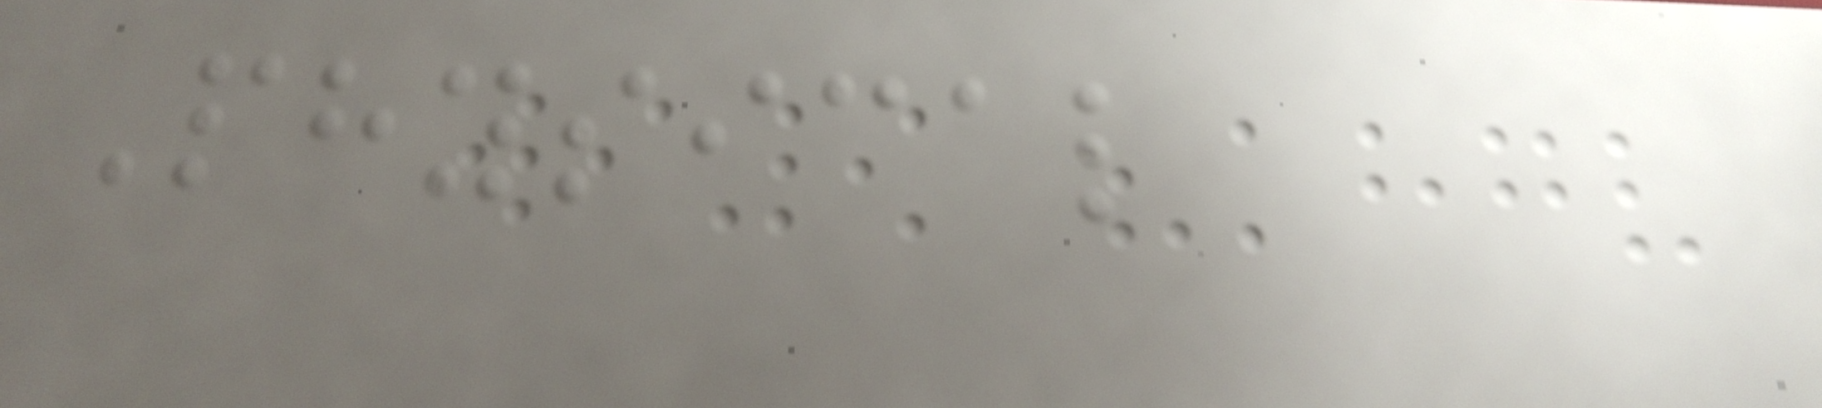Physical
